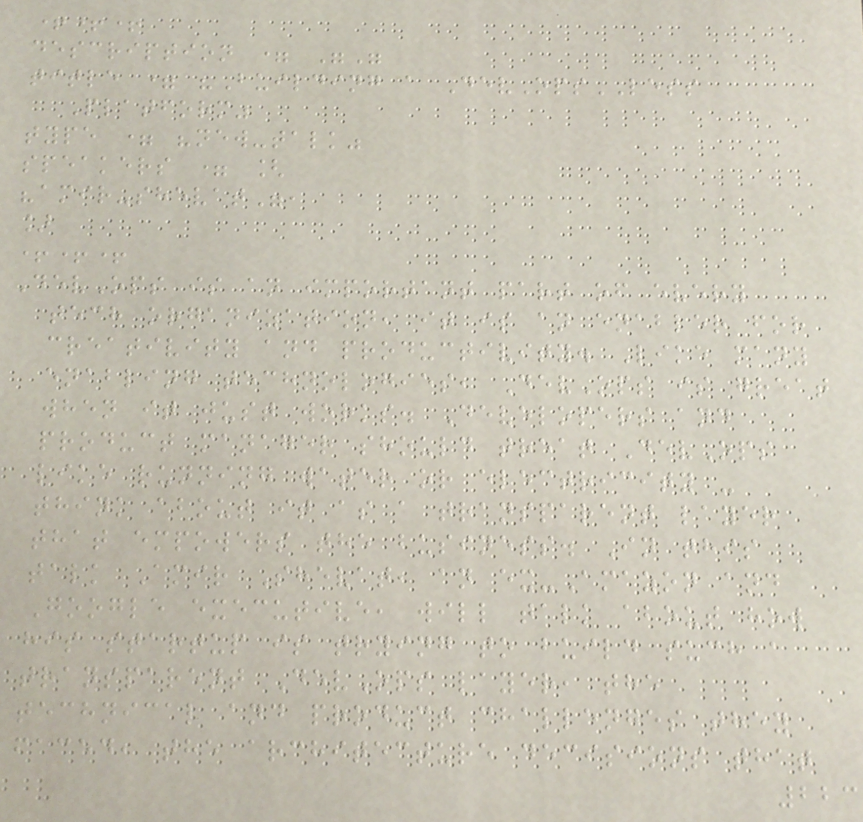+++
description = ""
title = "Building a DevOpsLESS
Platform"
type = "new-talk"
speakers = [
"amir-shevat",
]
+++
DevOps is an important part of every
tech organization, it is an enabler for
creativity and productivity. Like many
enabling technologies, DevOps is great
when it just works. Developers and
product manager should treat DevOps
like running water or electricity -
think about it as a transparent layer
that empowers the business. In this
talk Amir Shevat, an ex-Amazon and
Google executive, will talk about how
his startup is trying to build such a
transparent DevOps layer, the
technical and product challenges they
faced, the architecture decisions that
223
